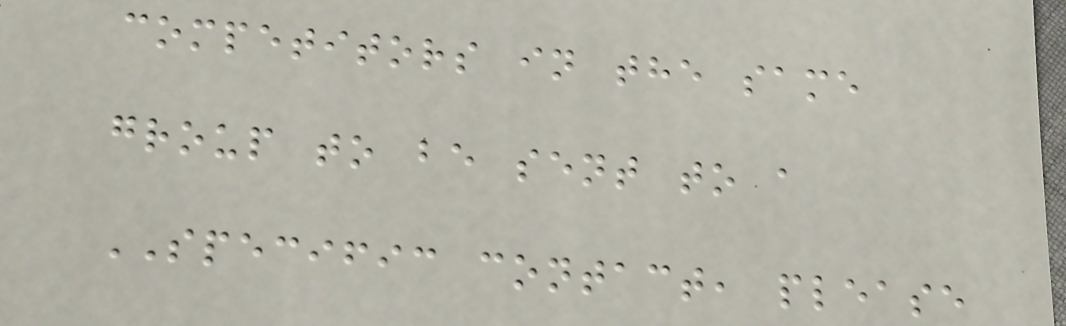competitors in the same
group to be sent to a
SPECIFIC contact, please
